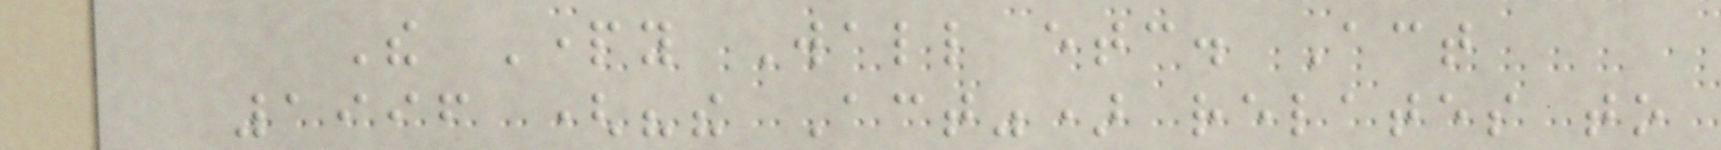The Party Wall etc. Act
1996 ("the Act") relates to
